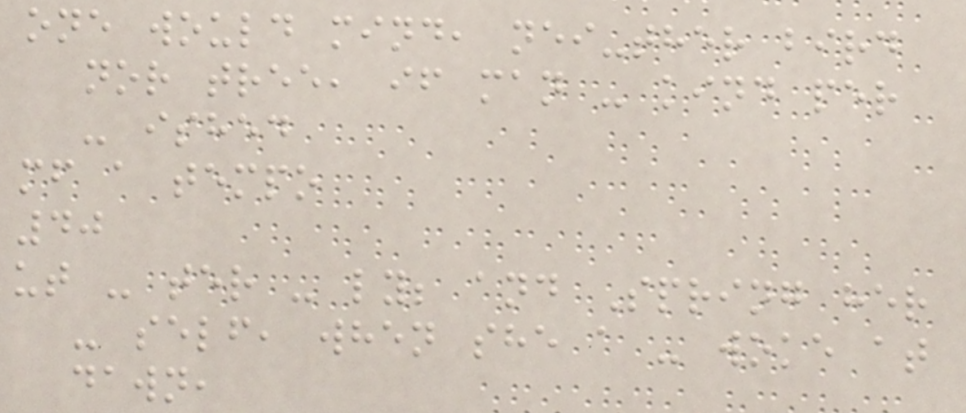one would mind, nei-ther bird
nor tree, if man - kind per
- ished
mf a tempo
40
ut - ter - ly; and Spring her
- self, when she a - woke at
dawn,
